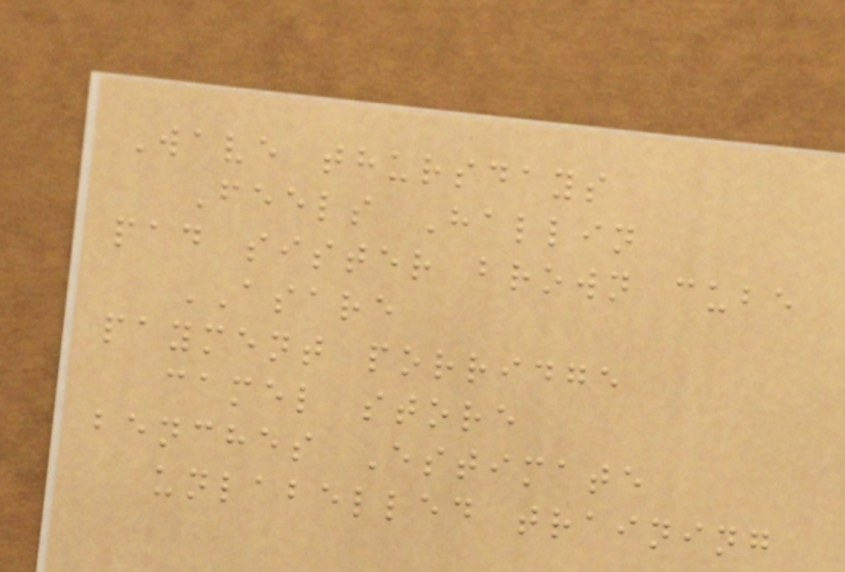Wave thursdays
Feels Hallin
pad sister brown cube
ASARE
payment porridge
camel store
benches Estimate
unlabelled training
